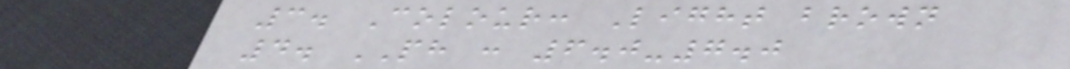3. Colour: Light brown
4. PH : 6.0-7.0
